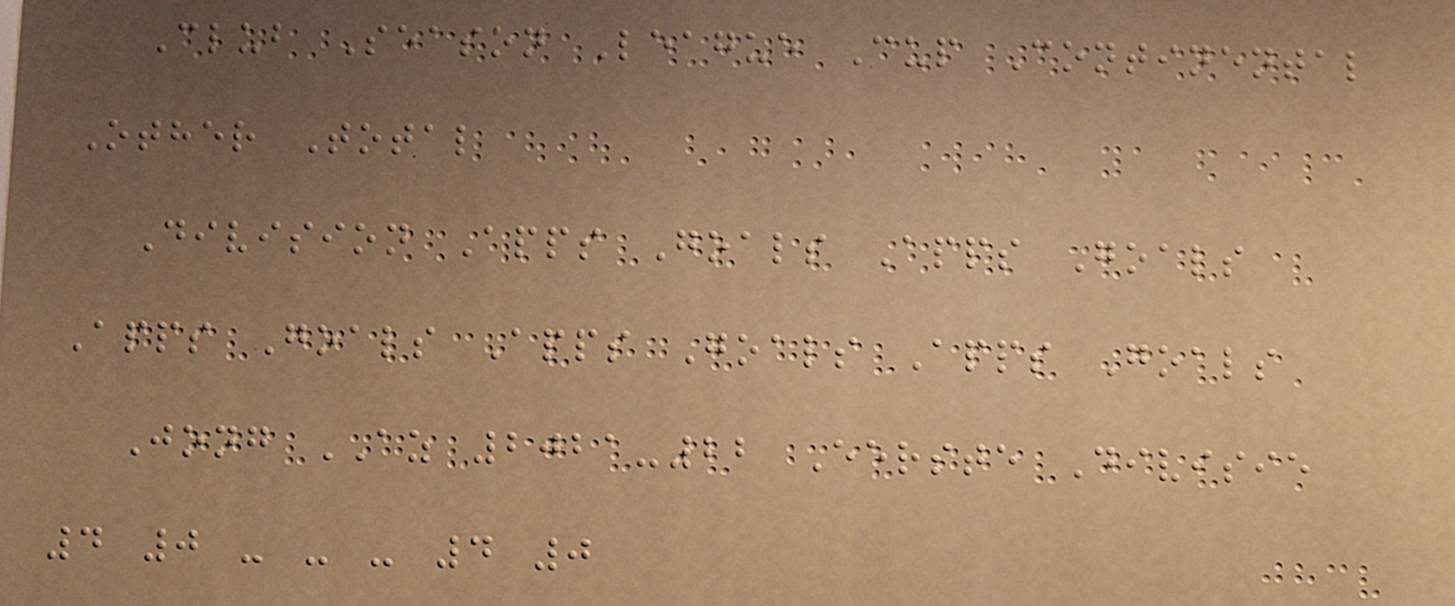Club Season League Cup Continental
Other Total
Division Apps Goals Apps Goals
Apps Goals Apps Goals Apps Goals
Jong AZ 2021-22 Eerste Divisie
4 0 - - - 4 0
